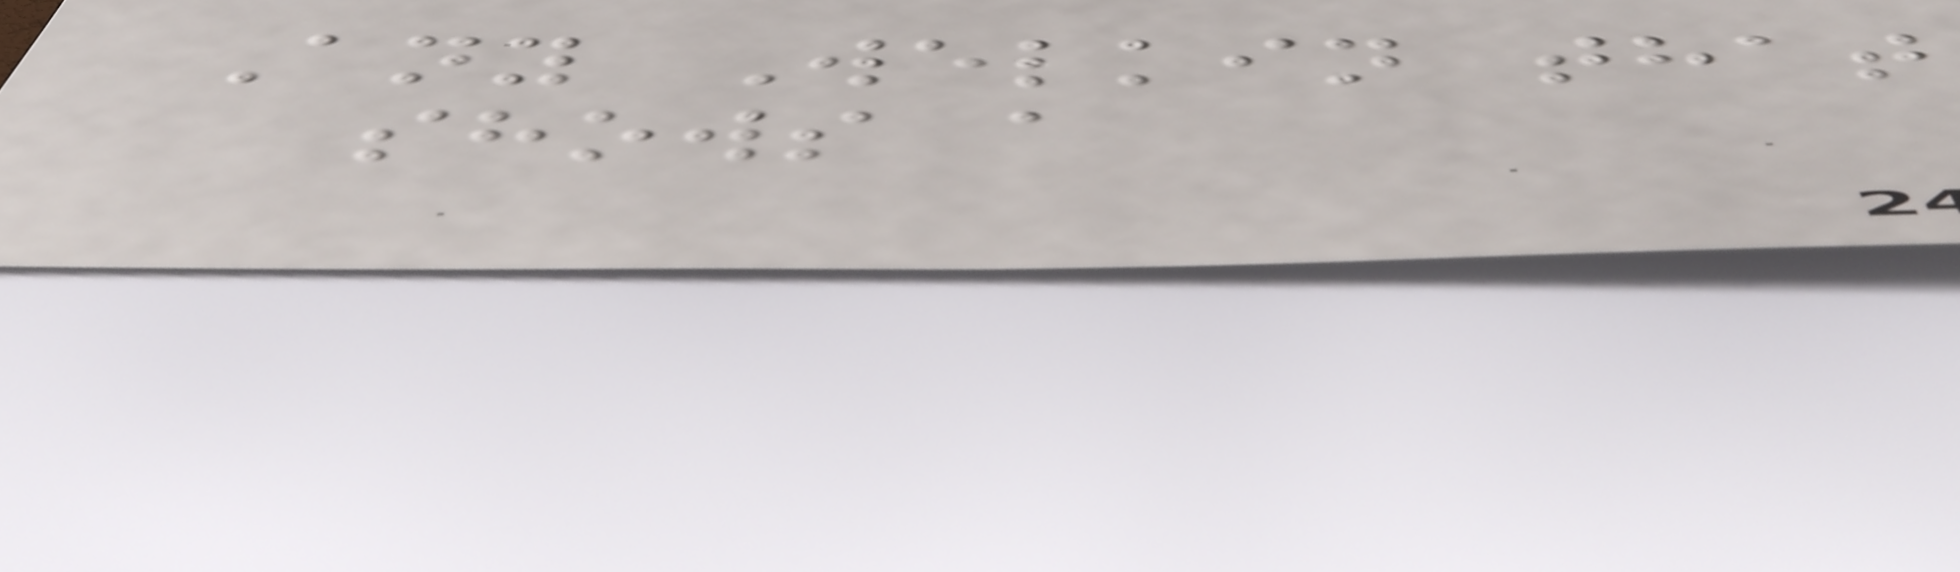Any Welkin that
shows a
